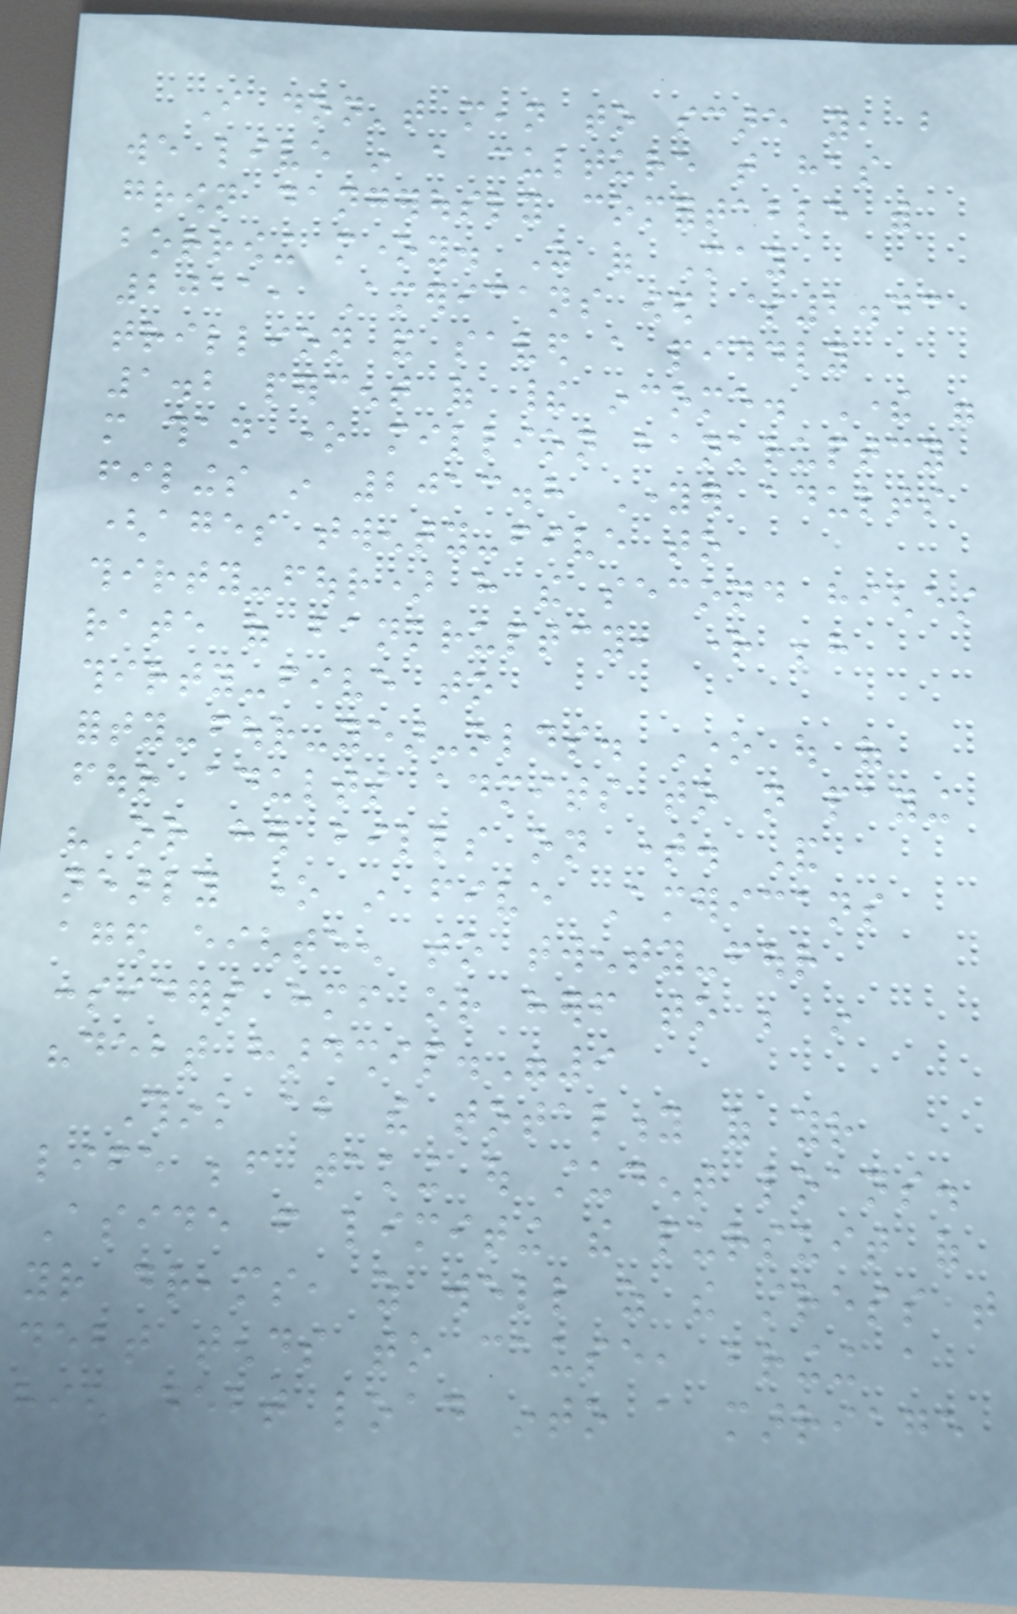I don't mean to scare you, but
we live in a culture that has
grown dangerously comfortable with
borrowing money. As of May
2011, Americans owed $2.43
trillion and saved a piddly
1.2 percent of their income. There were
more than one million bankruptcy
filings in 2013.8 Younger adults
(ages twenty-five to
thirty-four) have the second highest
rate of bankruptcy, right behind
thirty-five to
forty-four-year-olds. One out of
four adults admits to not paying
his or her bills on time. And
nearly one in five Americans
aged eighteen to twenty-four
considers himself or herself to be in
"debt hardship."9
Think about the totality of your
life before taking out student loans.
Aside from limiting the pursuit of
your dreams, as well as the stress that
debt tends to cause, bringing a
high debt load into a marriage
